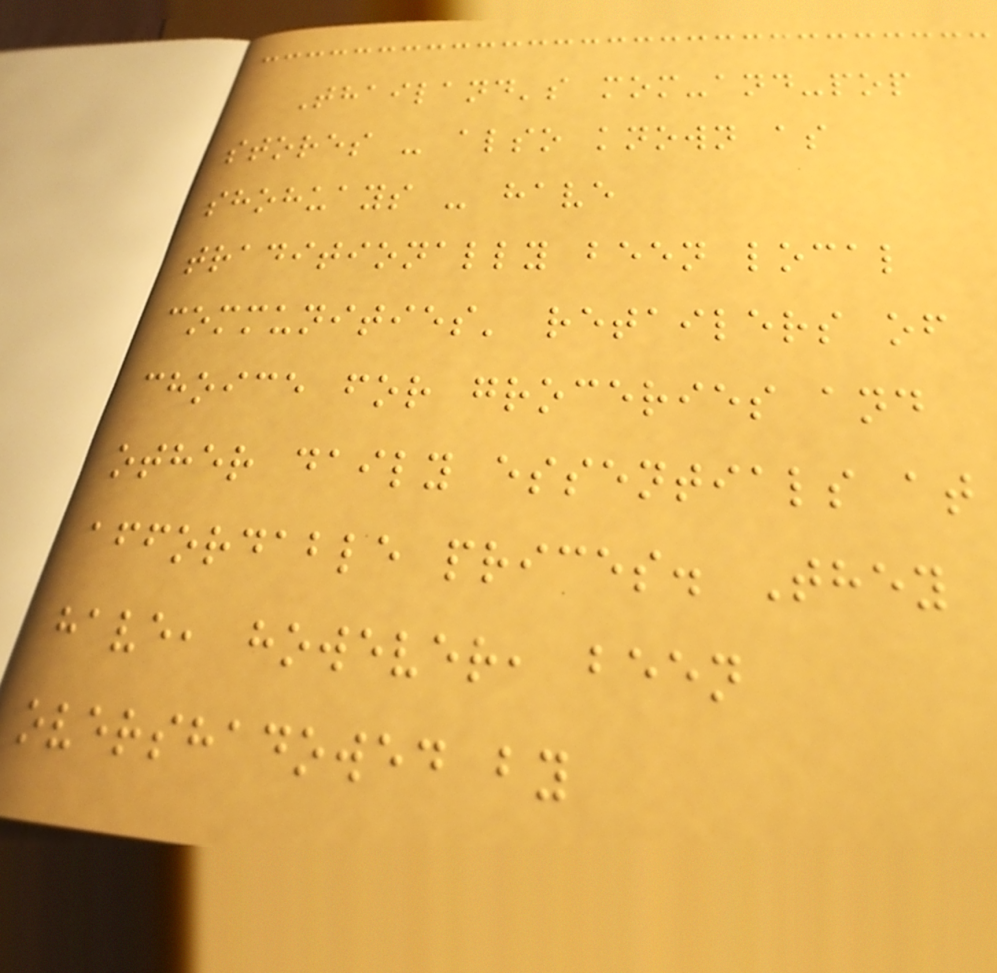Thailand's mom-and-pop
stores - also known as
shohuays - have
traditionally been local
communities' retailers of
choice for groceries and
other daily essentials at
affordable prices. They
have, however, been
overshadowed by
